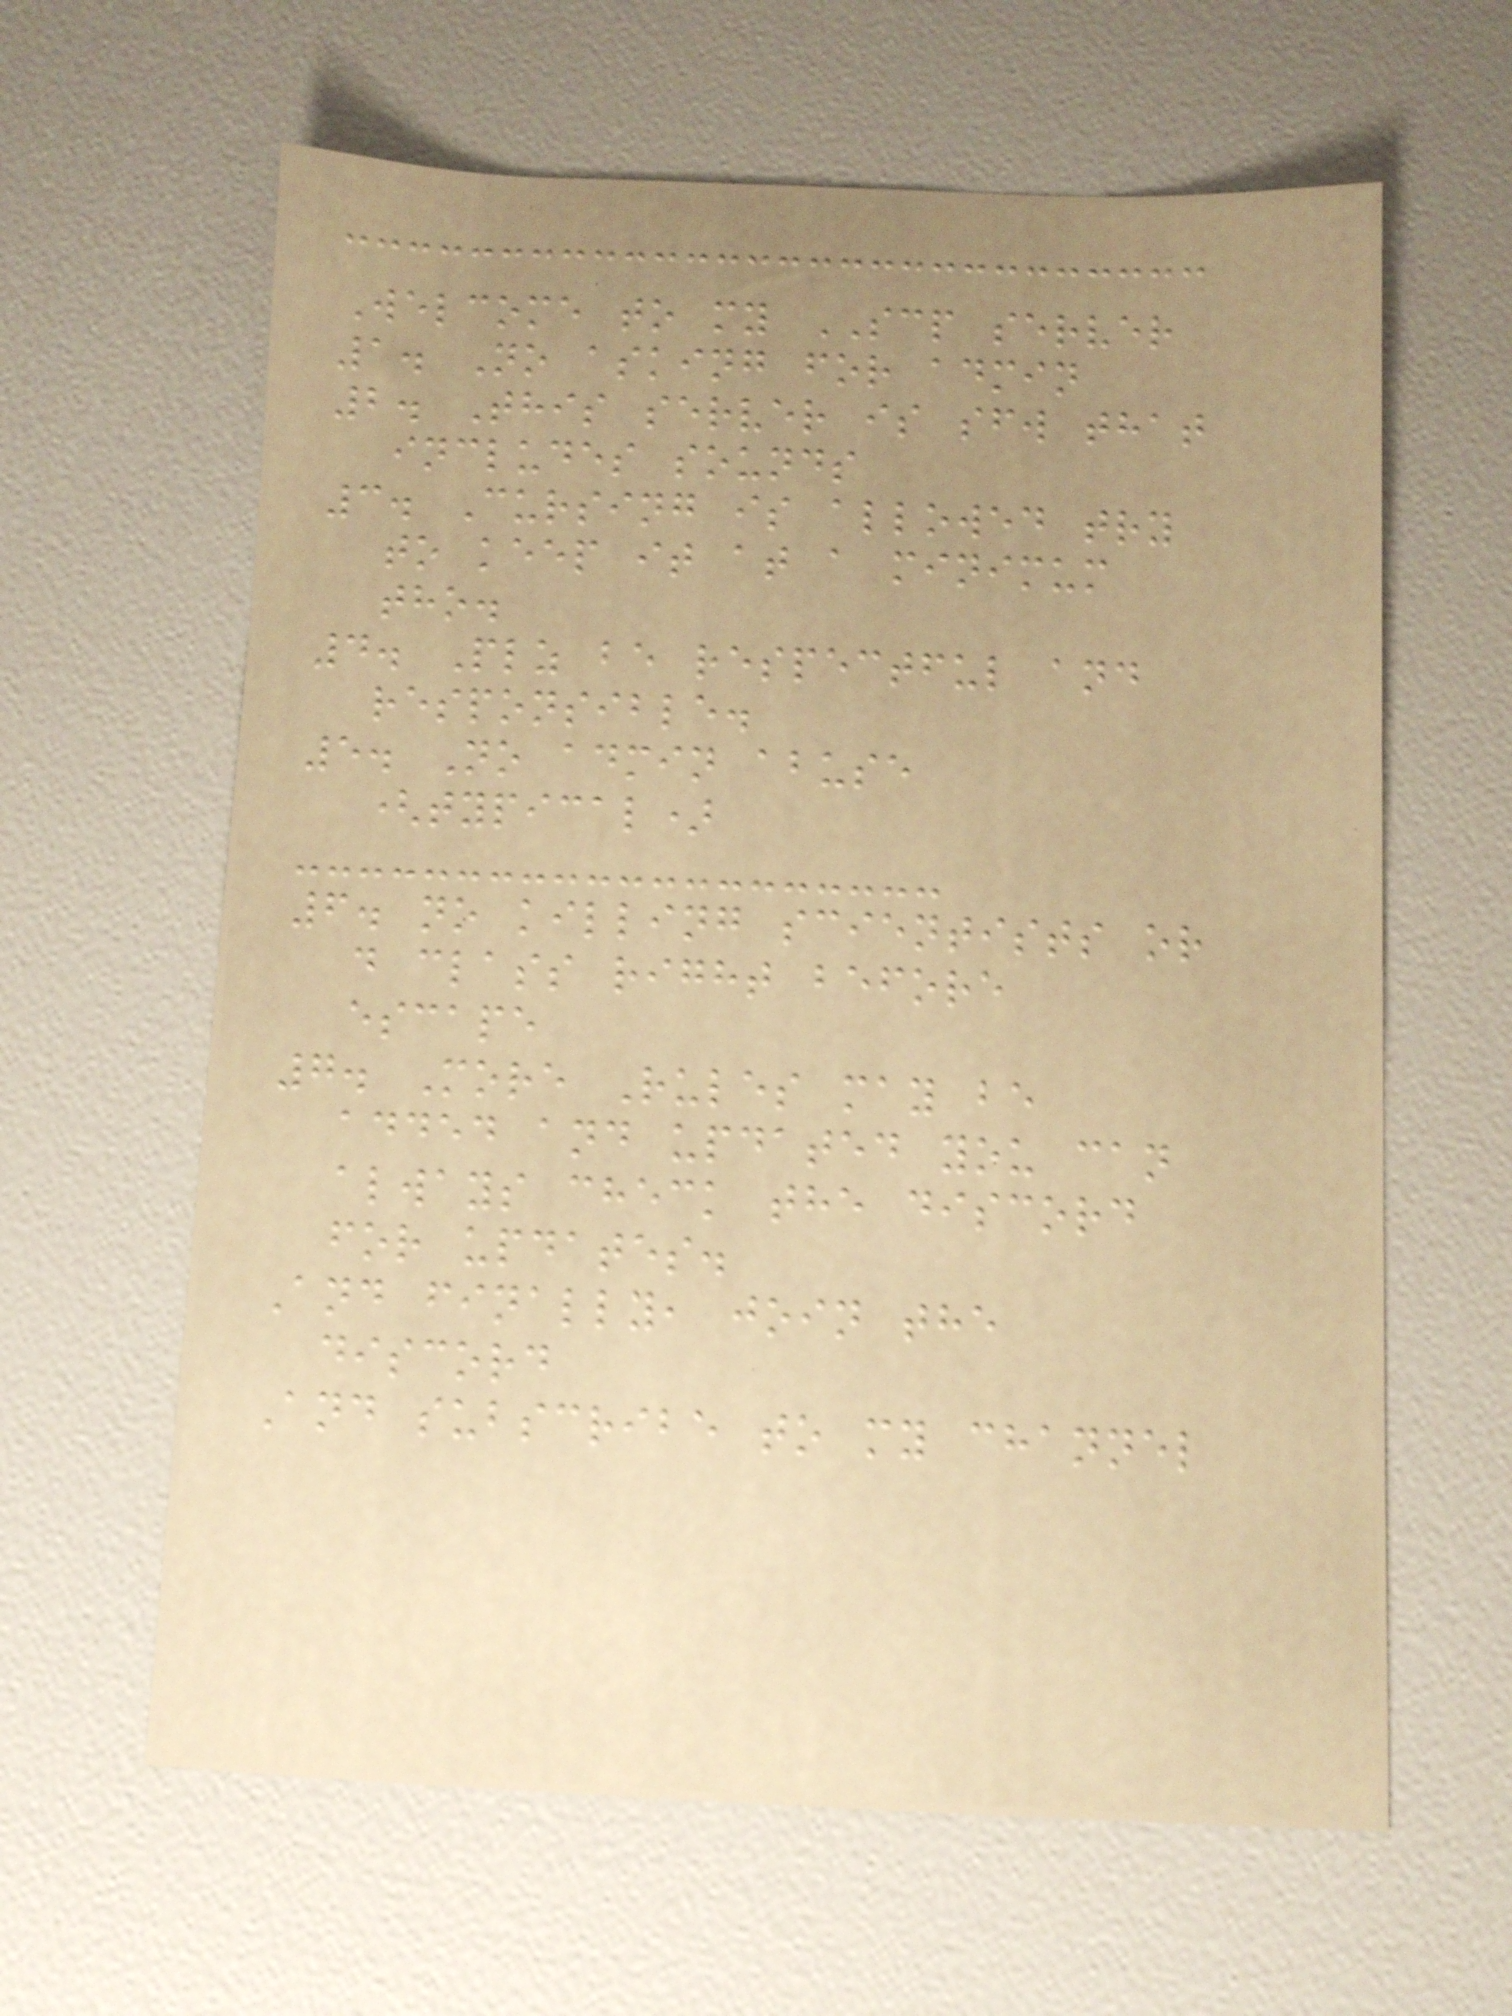Welcome to my SCP server
1. No asking for admin
2. This server is sfw that
includes sounds
3. Cursing is allowed try
to keep it at a minimum
tho.
4. Plz be respectful and
responsible.
5. No admin abuse
(typical)
6. no killing scientists or
d class right before
escape
7. More Rules may be
added and updated you can
always check the discord
for updates.
And finally, join the
discord
And subscribe to my channel
